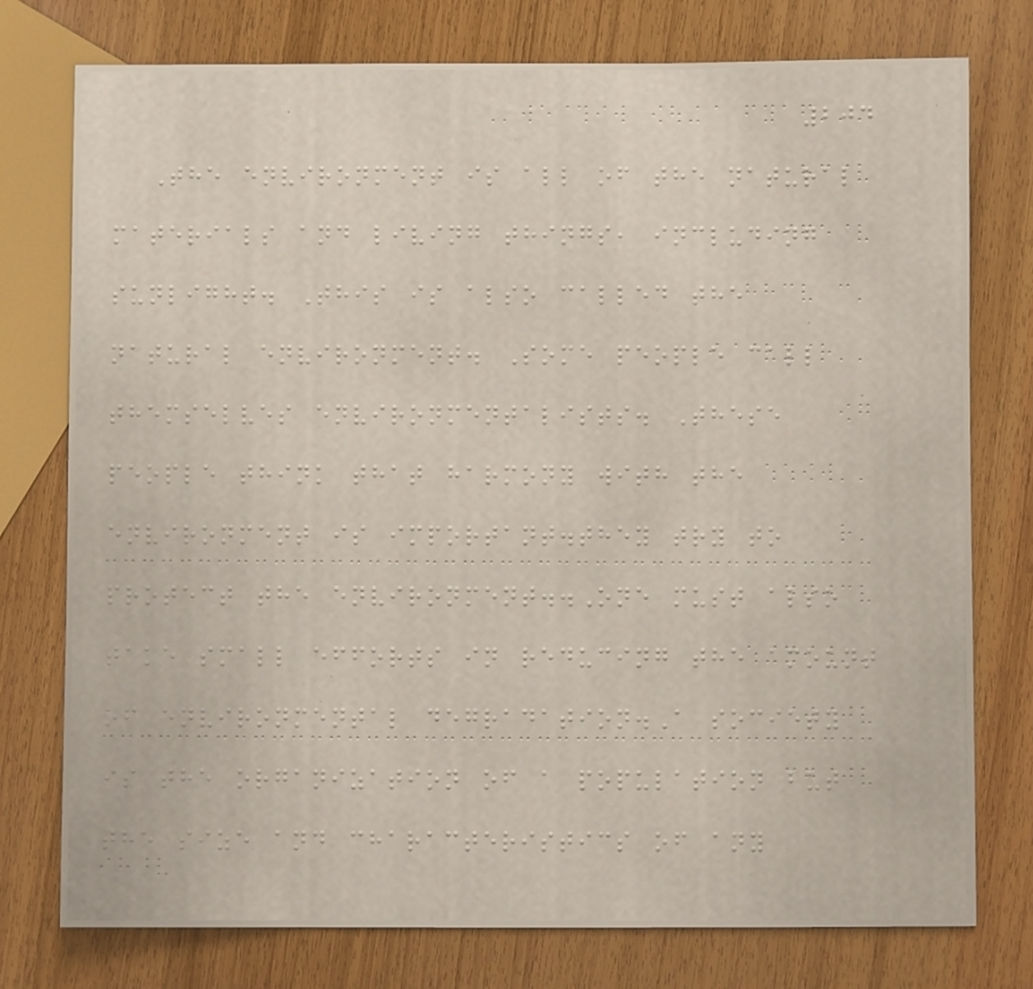204
The environment is all of the natural
materials and living things, including
sunlight. This is also called the
natural environment. Some people call
themselves environmentalists. These
people think that harmony with the
environment is important.they try to
protect the environment..One must also
take small efforts in reducing the amount
of environmental degradation.A society
is the organization of a population but
the size and characteristics of any
